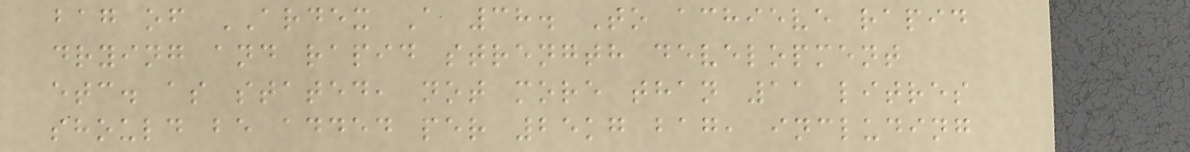bag of ARDEX A 38. To achieve rapid
drying and rapid strength development
etc. as stated, not more than 11 litres
should be added per 25kg bag, including
